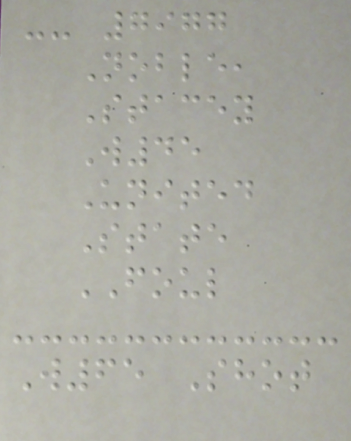-- 7977
Noble,
Stacey
W45
United
State
FOUL
W65 Shot
